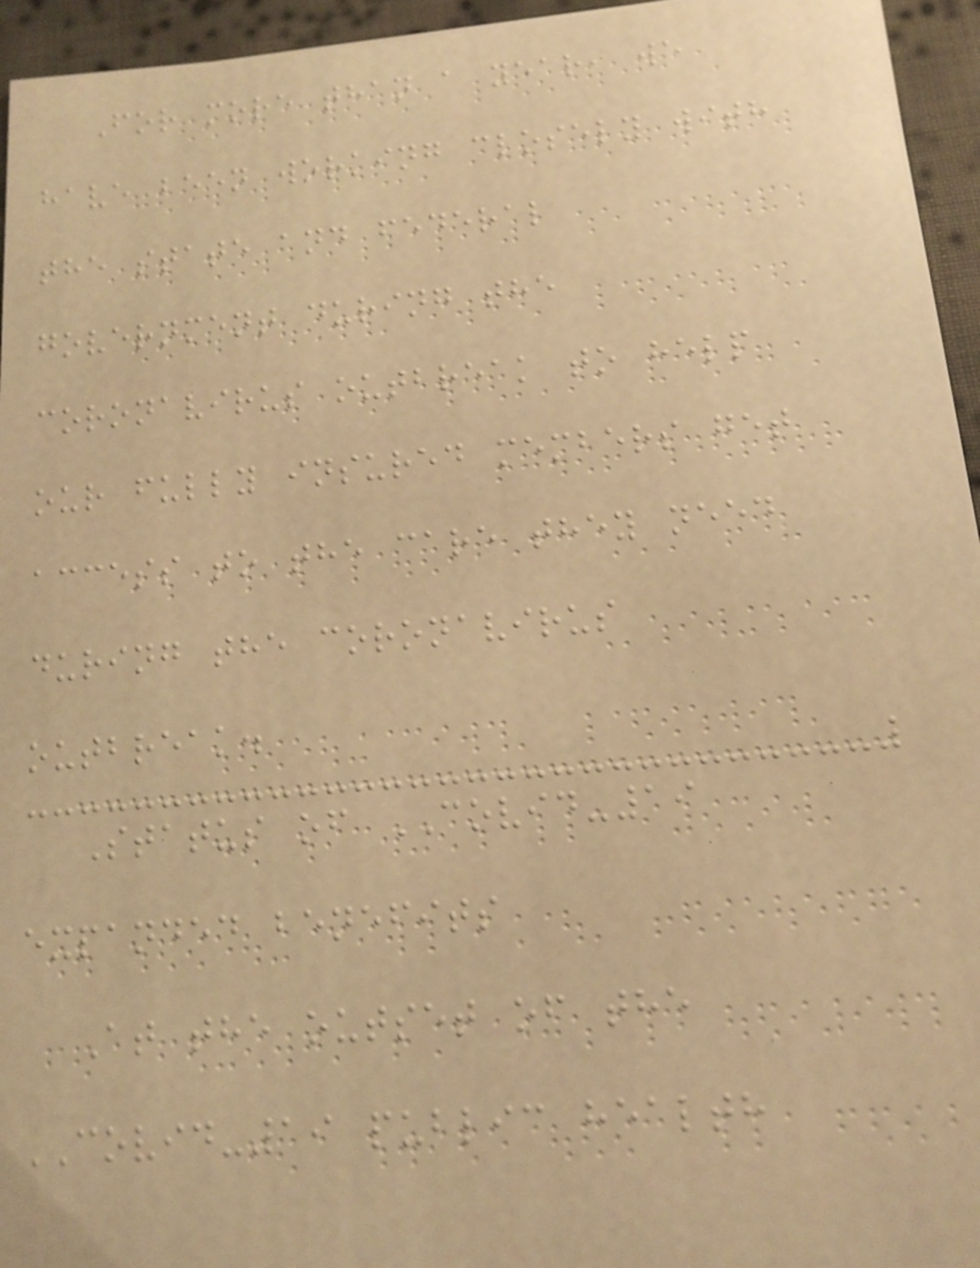For more than a year, we
have been working closely with
the state and federal
government during the
coronavirus outbreak to help
our fully insured members get
access to the care they need
during the coronavirus
outbreak.
Status of COVID-19
expanded benefits
At the outset of the
COVID-19 public health
